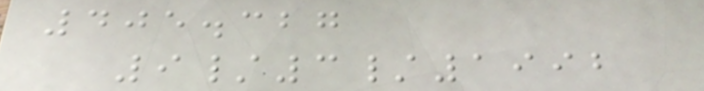405.327
9/3/1992
